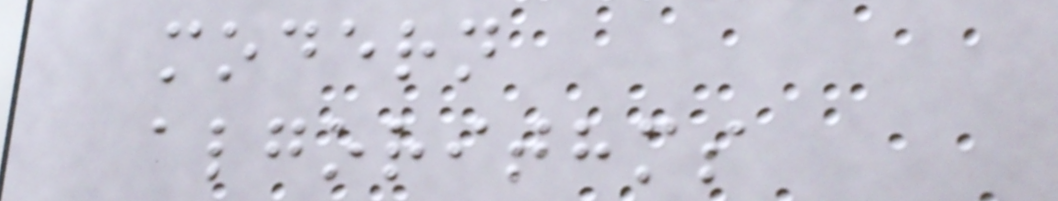modern
algorithms
